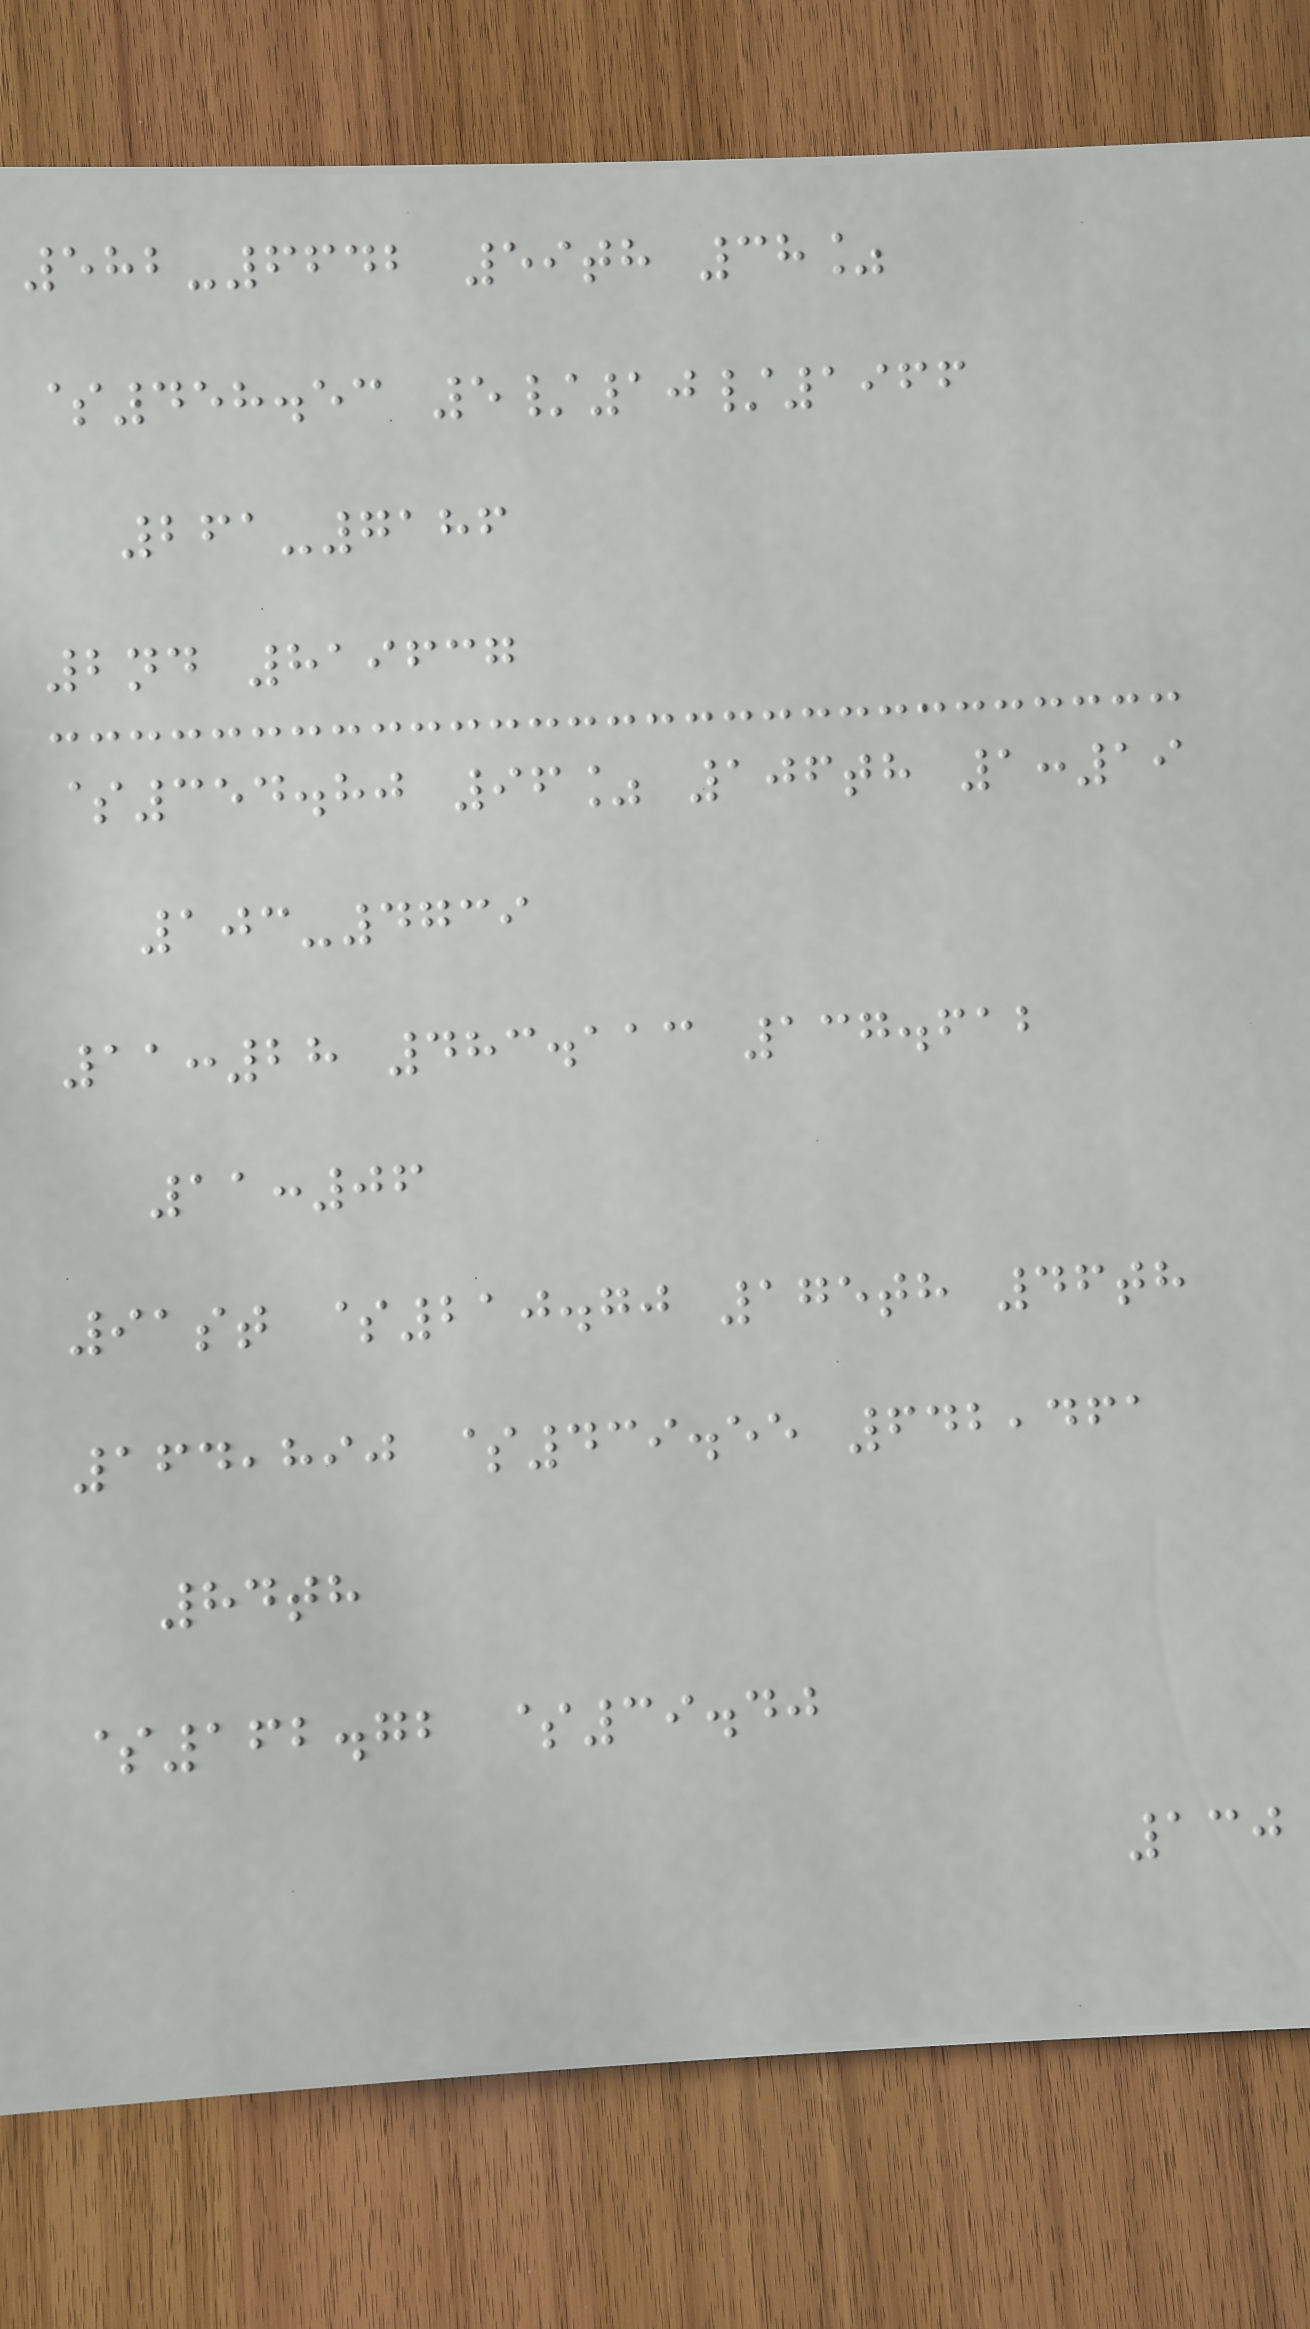582-6642 59th 38%
$458.53 5/10/1966
261-7186
2nd 819637
$354.80 96% 106th 1:19
103-4739
11:28 483.113 137.612
11:06
91st $210.70 175th 46th
164,890 $439.55 642,461
84th
$162.72 $39.40
130
